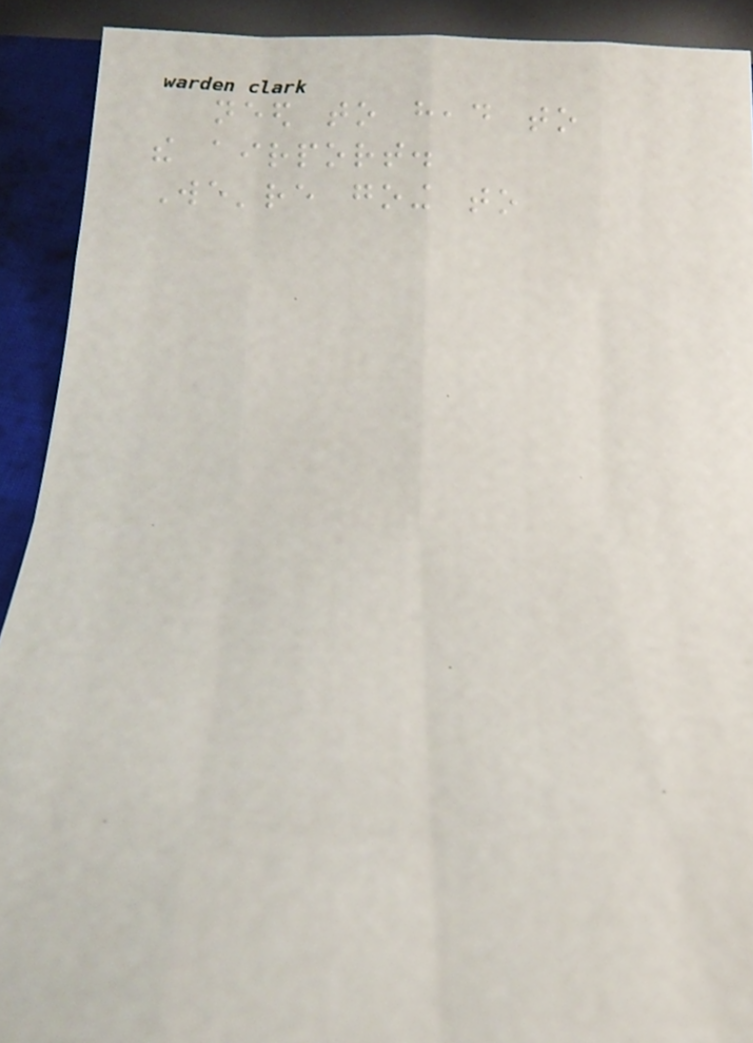need to head to
the airport.
We're going to
